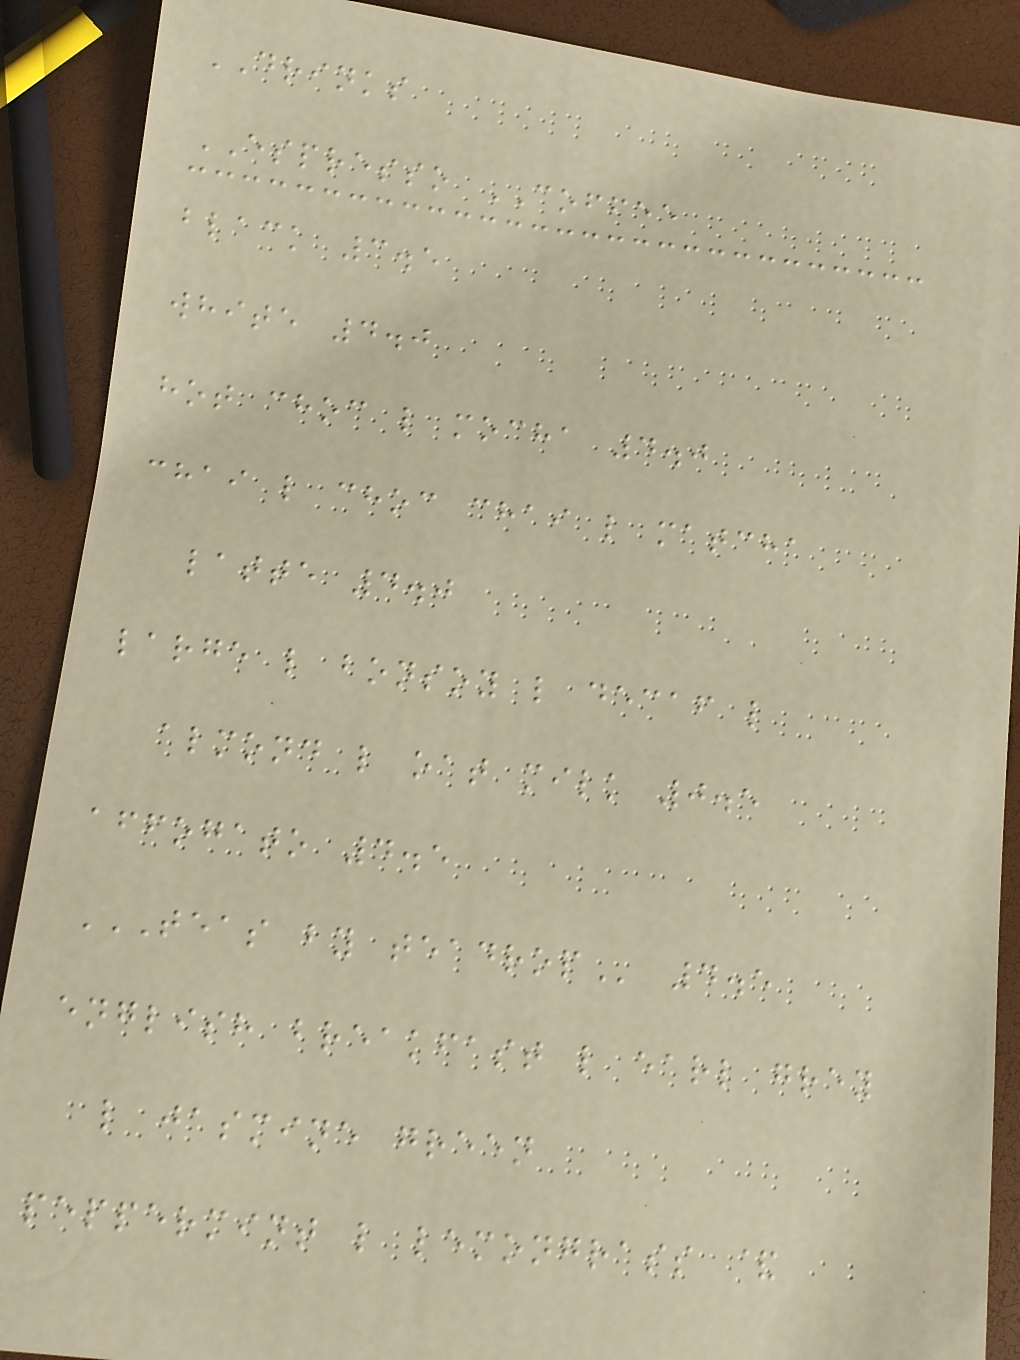DRINKS
ESPRESSO COFFEE
black 3.5
white 4.0
hot choc l mocha 4.0
chai l choc chai l matcha
latte 4.0
large l bonsoy l decaf l
almond l oat milk 0.5
affogato 4.5
TEAS BY TEADROP 4.5
english breakfast l earl grey
l jasmine green
peppermint l lemongrass &
